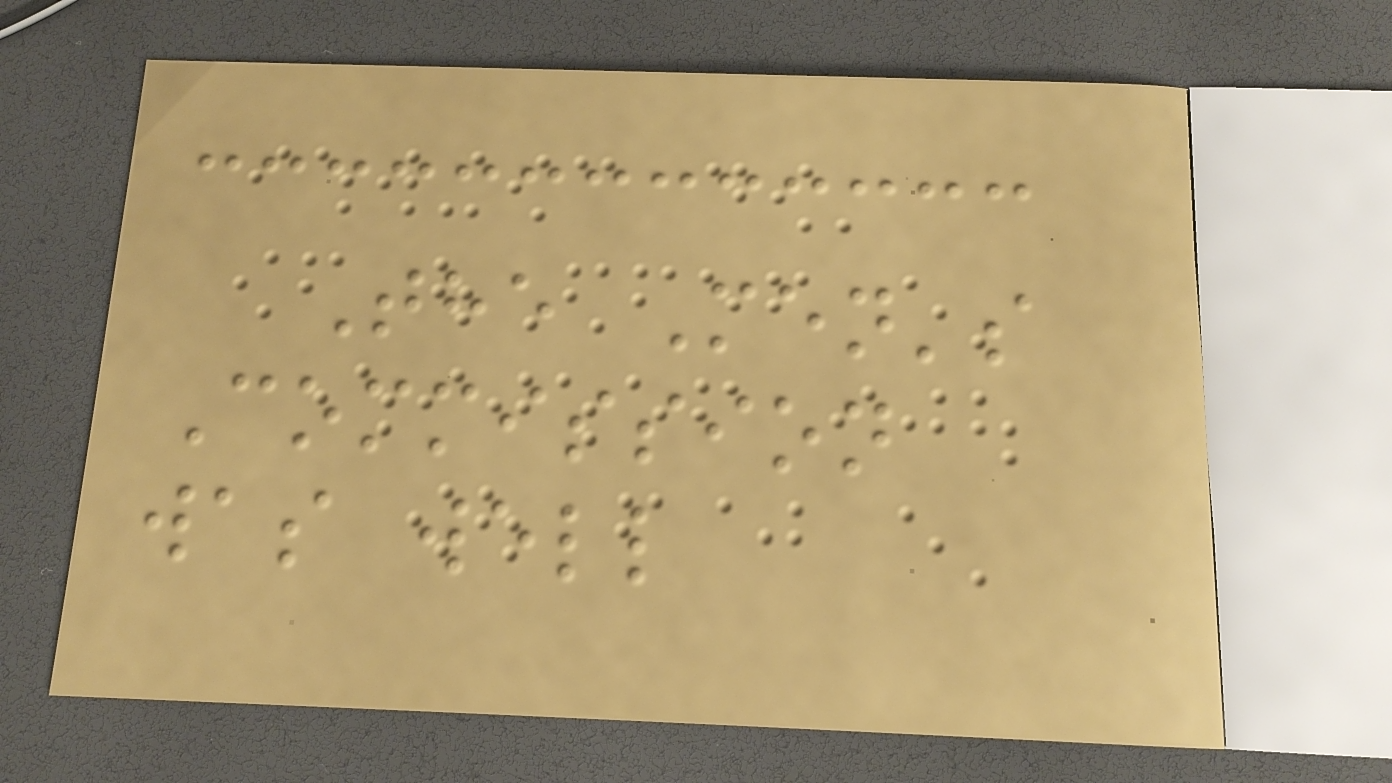The Men's
Commission
was well
